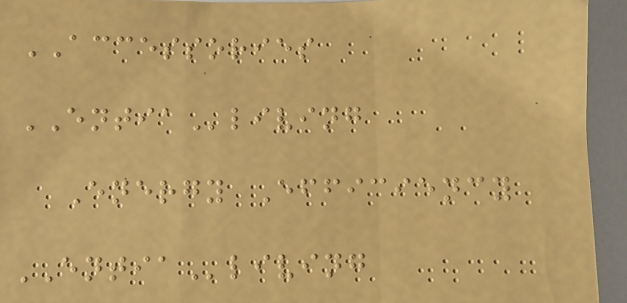ACCESSORIES
ENTIAliving
Energy Efficiency
ENTIAliving
